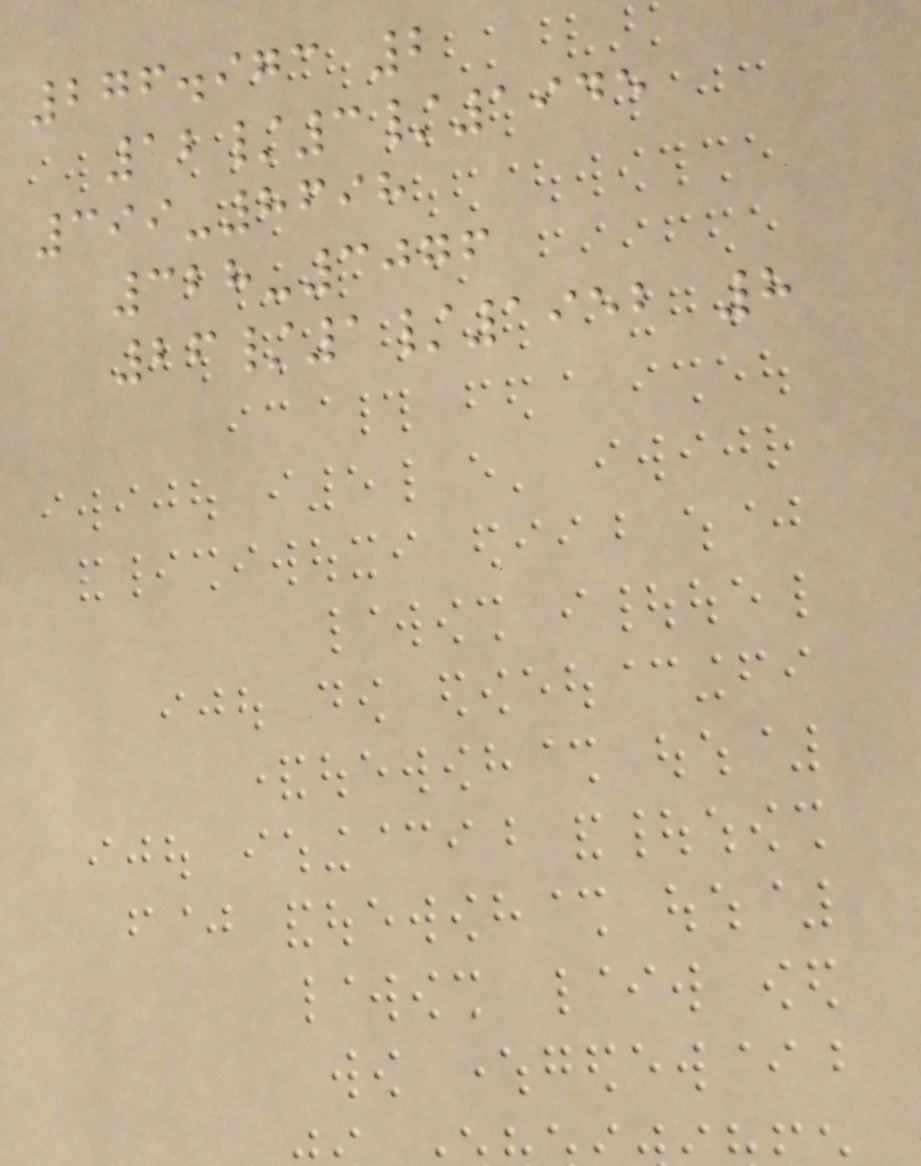276.973 2
12/3/1945
399-8698
328-3076
26/1/1952 8
